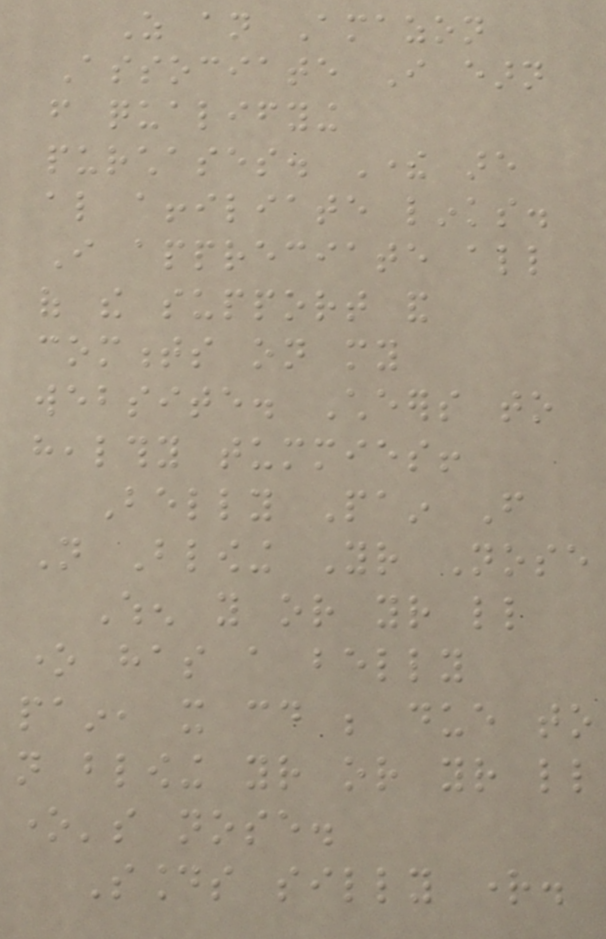As an Amazon
Associate I earn
from qualifying
purchases. There are
also affiliate links.
I appreciate all
of the support and
comments on my
website. Cheers to
healthy tummies!
Belly Pain From
Not Blowing Your Nose
When you or your little
one has a belly
pain, it could be due to
not blowing your or your little
one's nose.
Sounds silly right.
